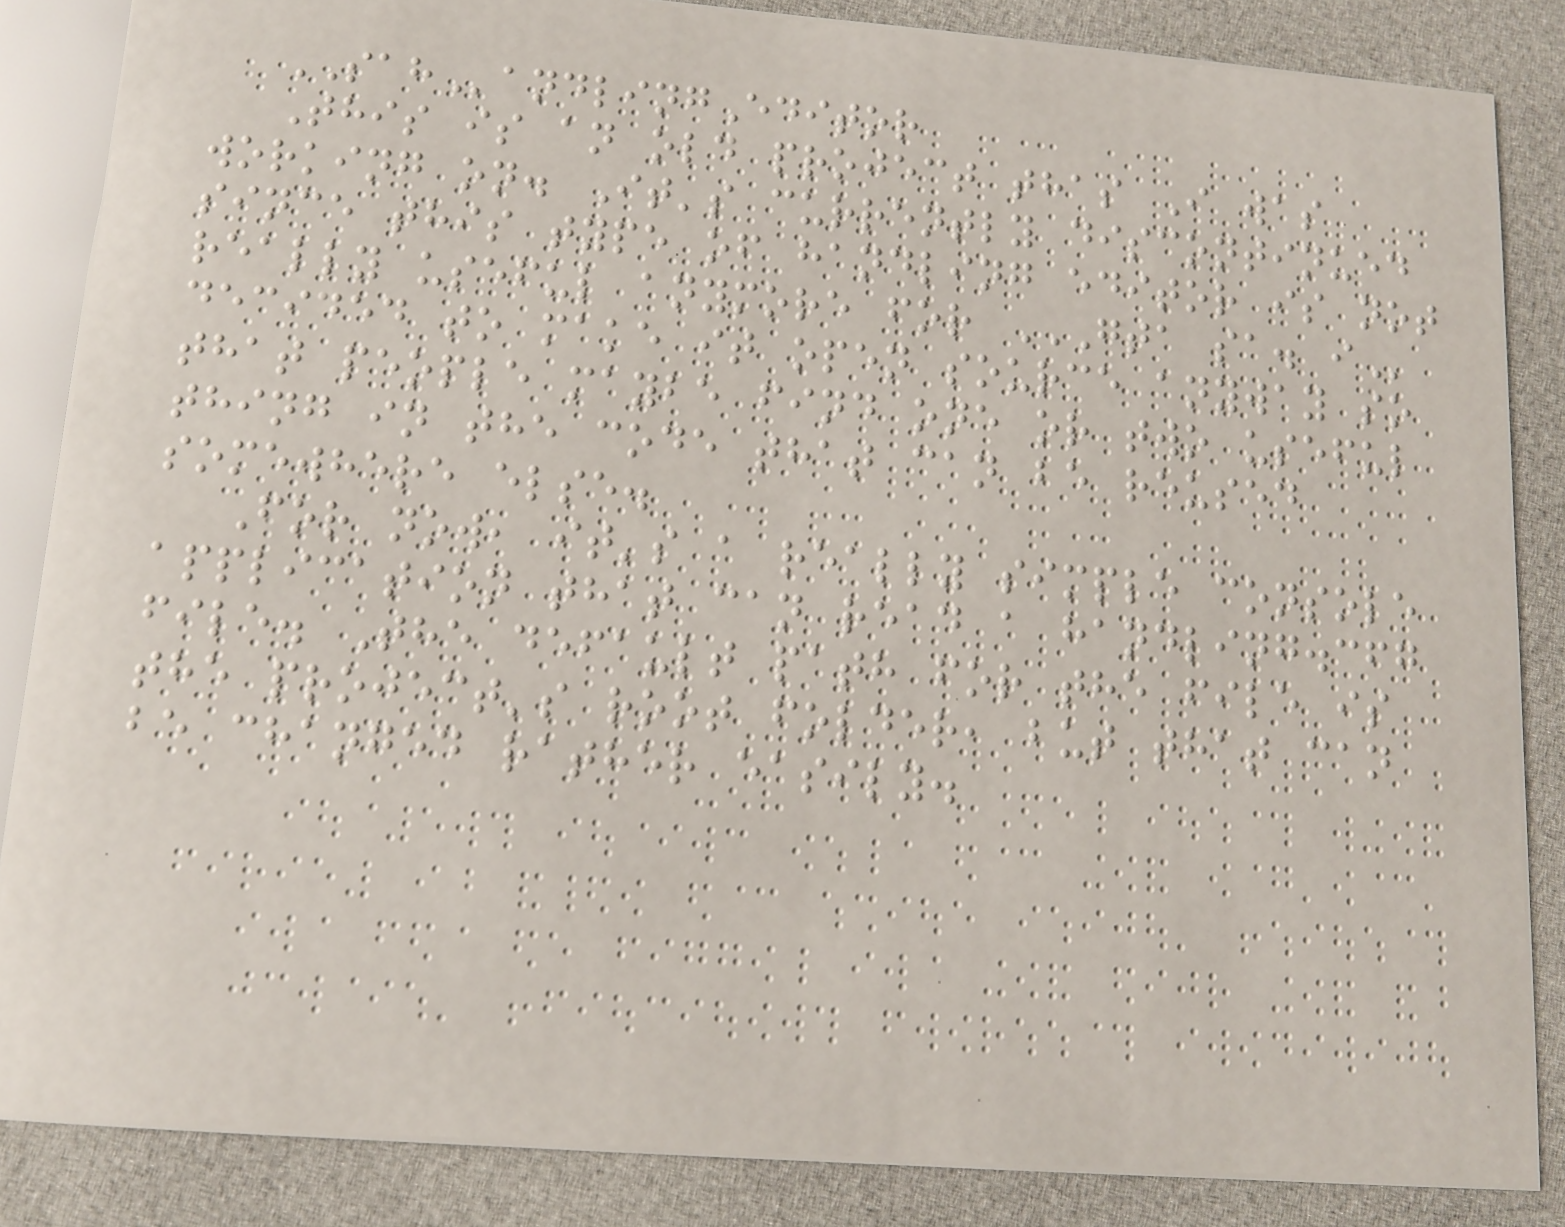SAHandlingEditor
This is an old project thas I was
working on. It's currently discontinued
since this type of handling editor is not
really useful anymore for GTA SA. I
decided to make it open source anyway so
that people maybe find one or two useful
thing in the code that can be reused
somewhere else.
For now, it's a really simple console
application that can read a handling.cfg
file. The default path for the file is
the project's root folder, but that can
be changed rather easily.
